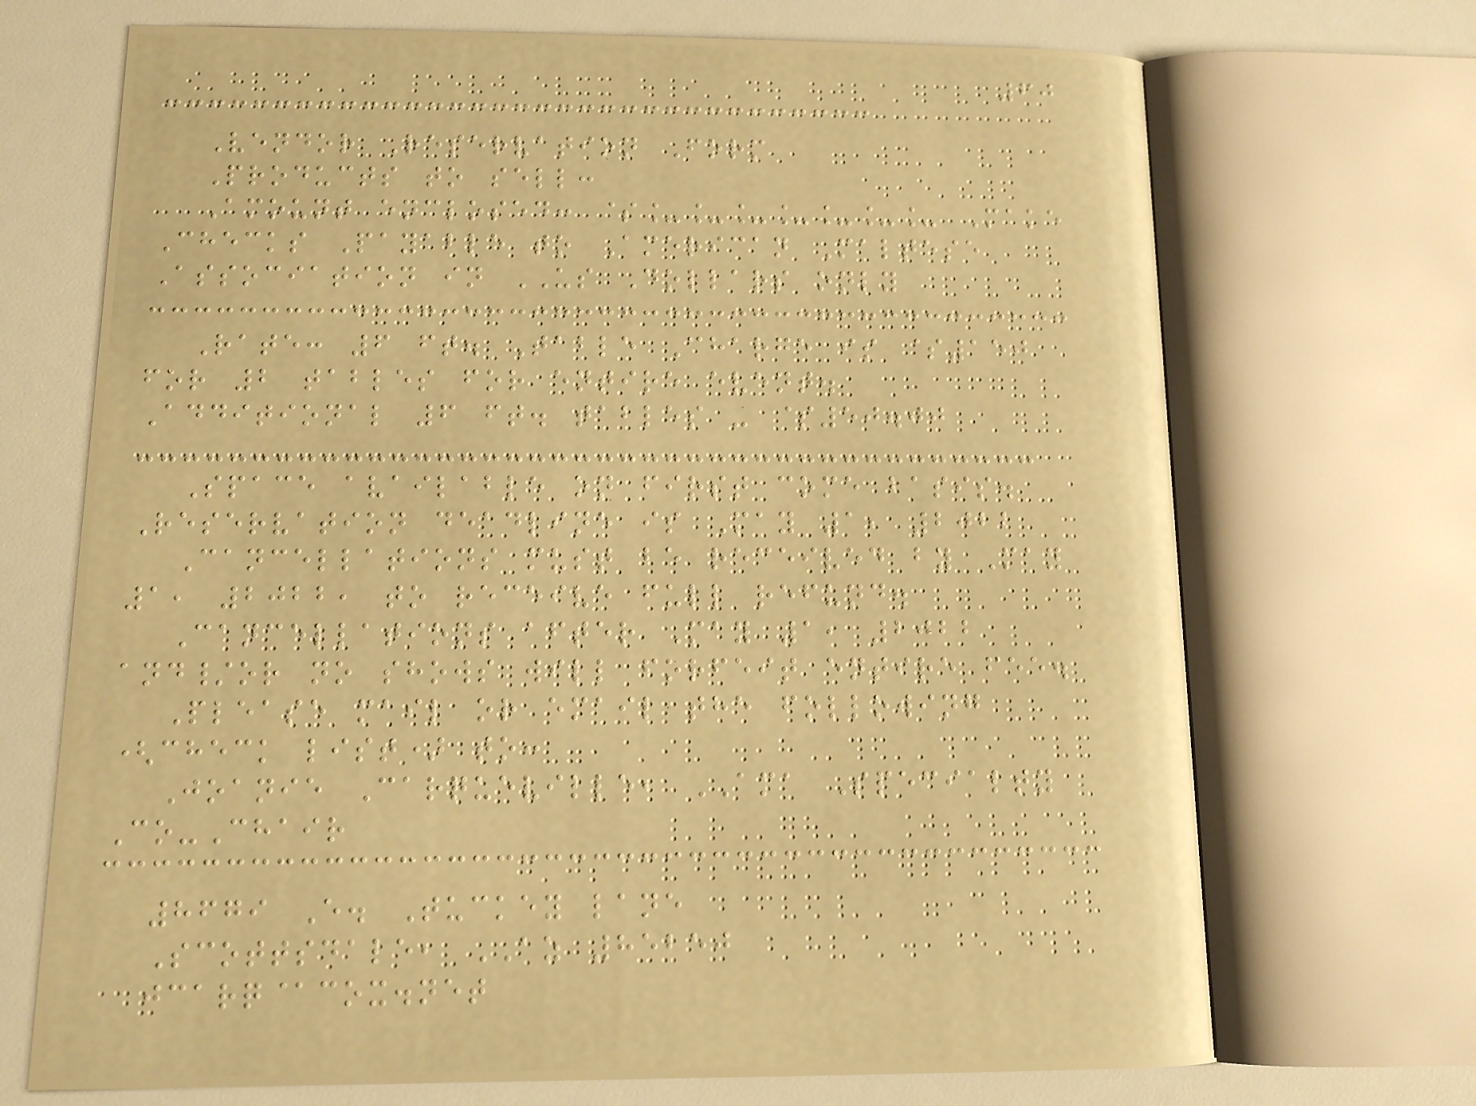60
Vendor Reservation Form
Products to sell:
Amount enclosed: $_______ Make
Checks Payable to American Maltese
Association in US Dollars only
Rate: 6 ft. Table Charge is $150
for 2 tables for entire event.
Additional 6 ft. tables - $50.00
Space available on first come basis.
Reservation deadline is May 1, 2022
Cancellations must be received by May
1, 2022, to receive full refund.
Cancellations after May 1, 2022
and/or no shows will forfeit entire fee.
Please mail or email the following
(check list) to:
Joanie Carqueville, AMA Specialty
Co-Chair
8679 E. Tuckey lane
Scottsdale, AZ 85250
jcarq@cox.net
